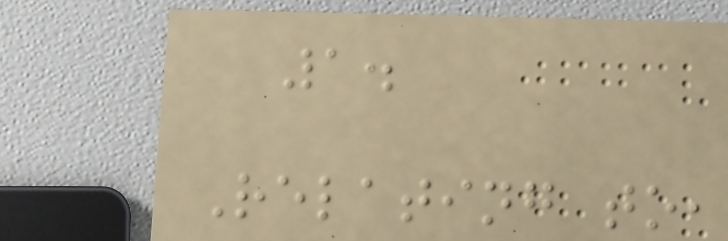1.
Relating to,
